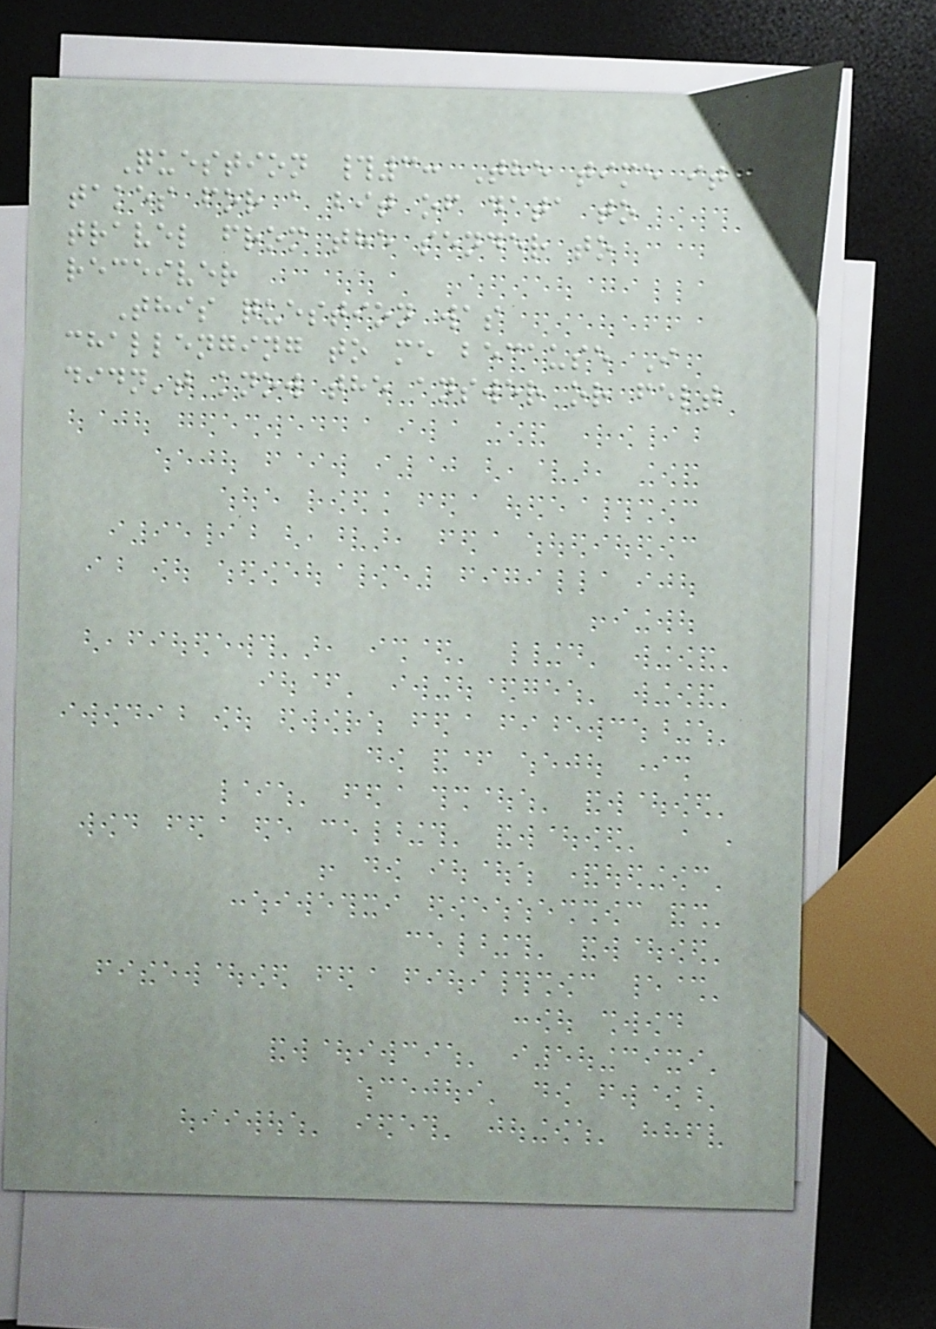Question #3: The time it
takes for a bit of data to
travel from the sender to
receiver
This question was
challenging to me because I
didn't know the answer or felt
